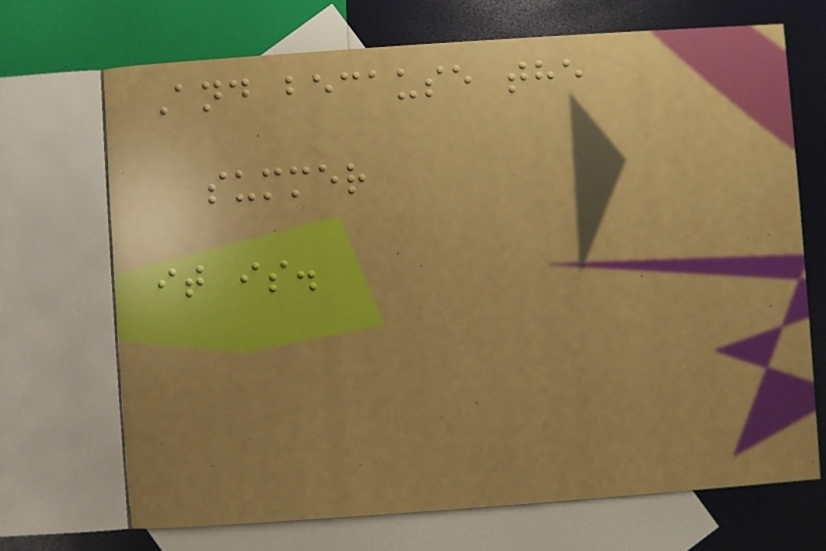And because the
summer
it is.
